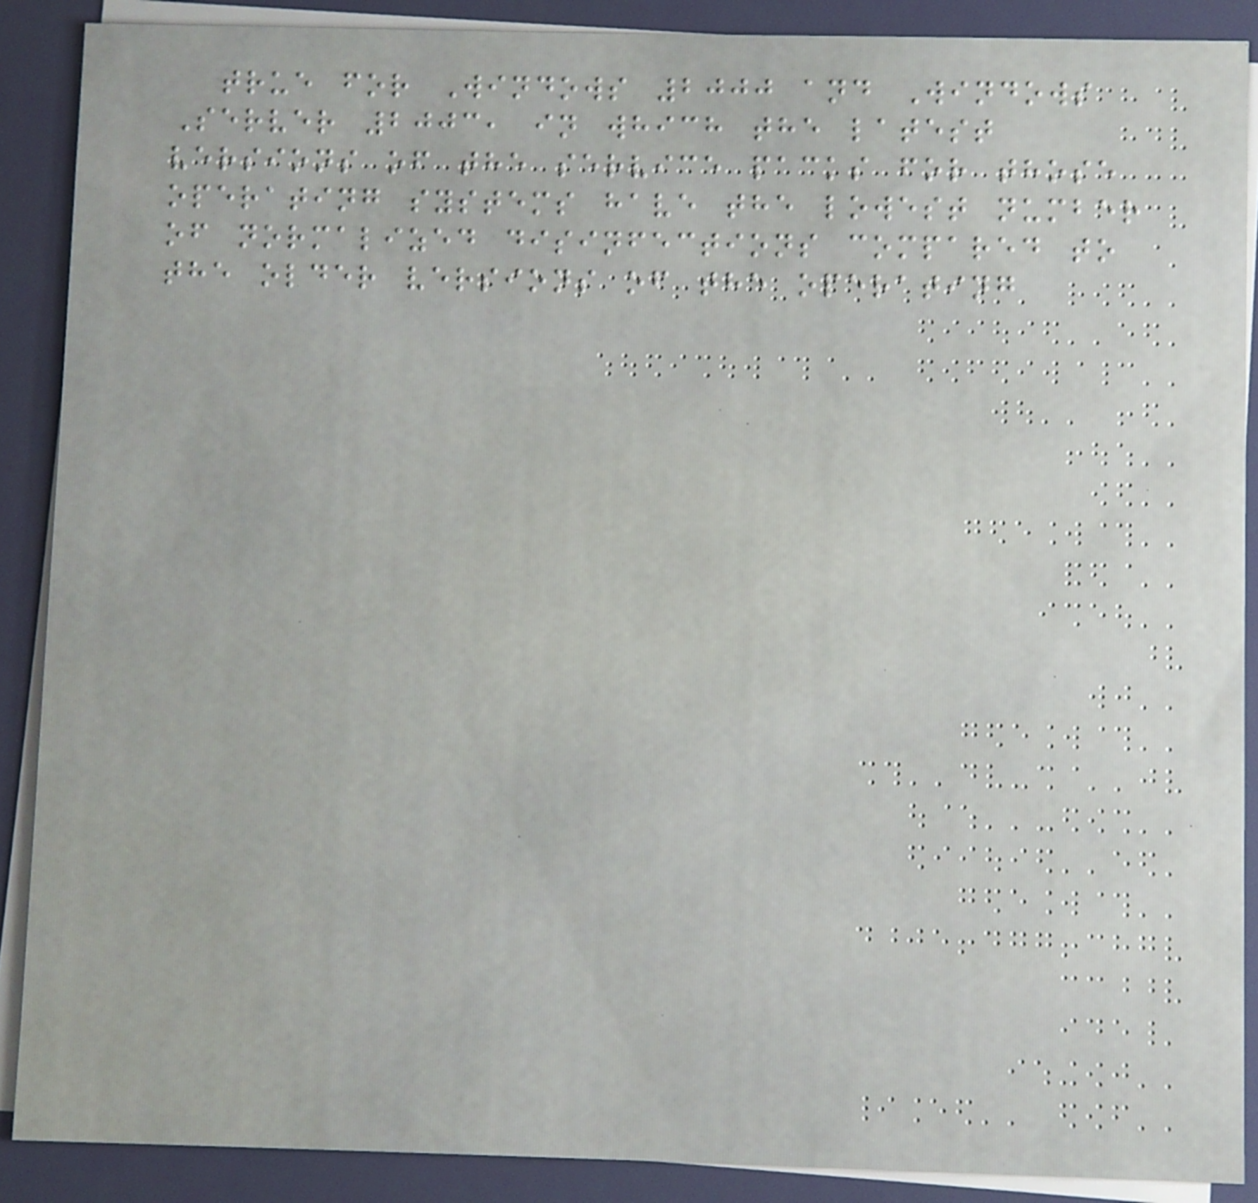true for Windows 2000 and Windows
Server 2003, in which the latest
versions of the service packs for those
operating systems have the lowest number
of normalized disinfections compared to
the older versions of the operating
